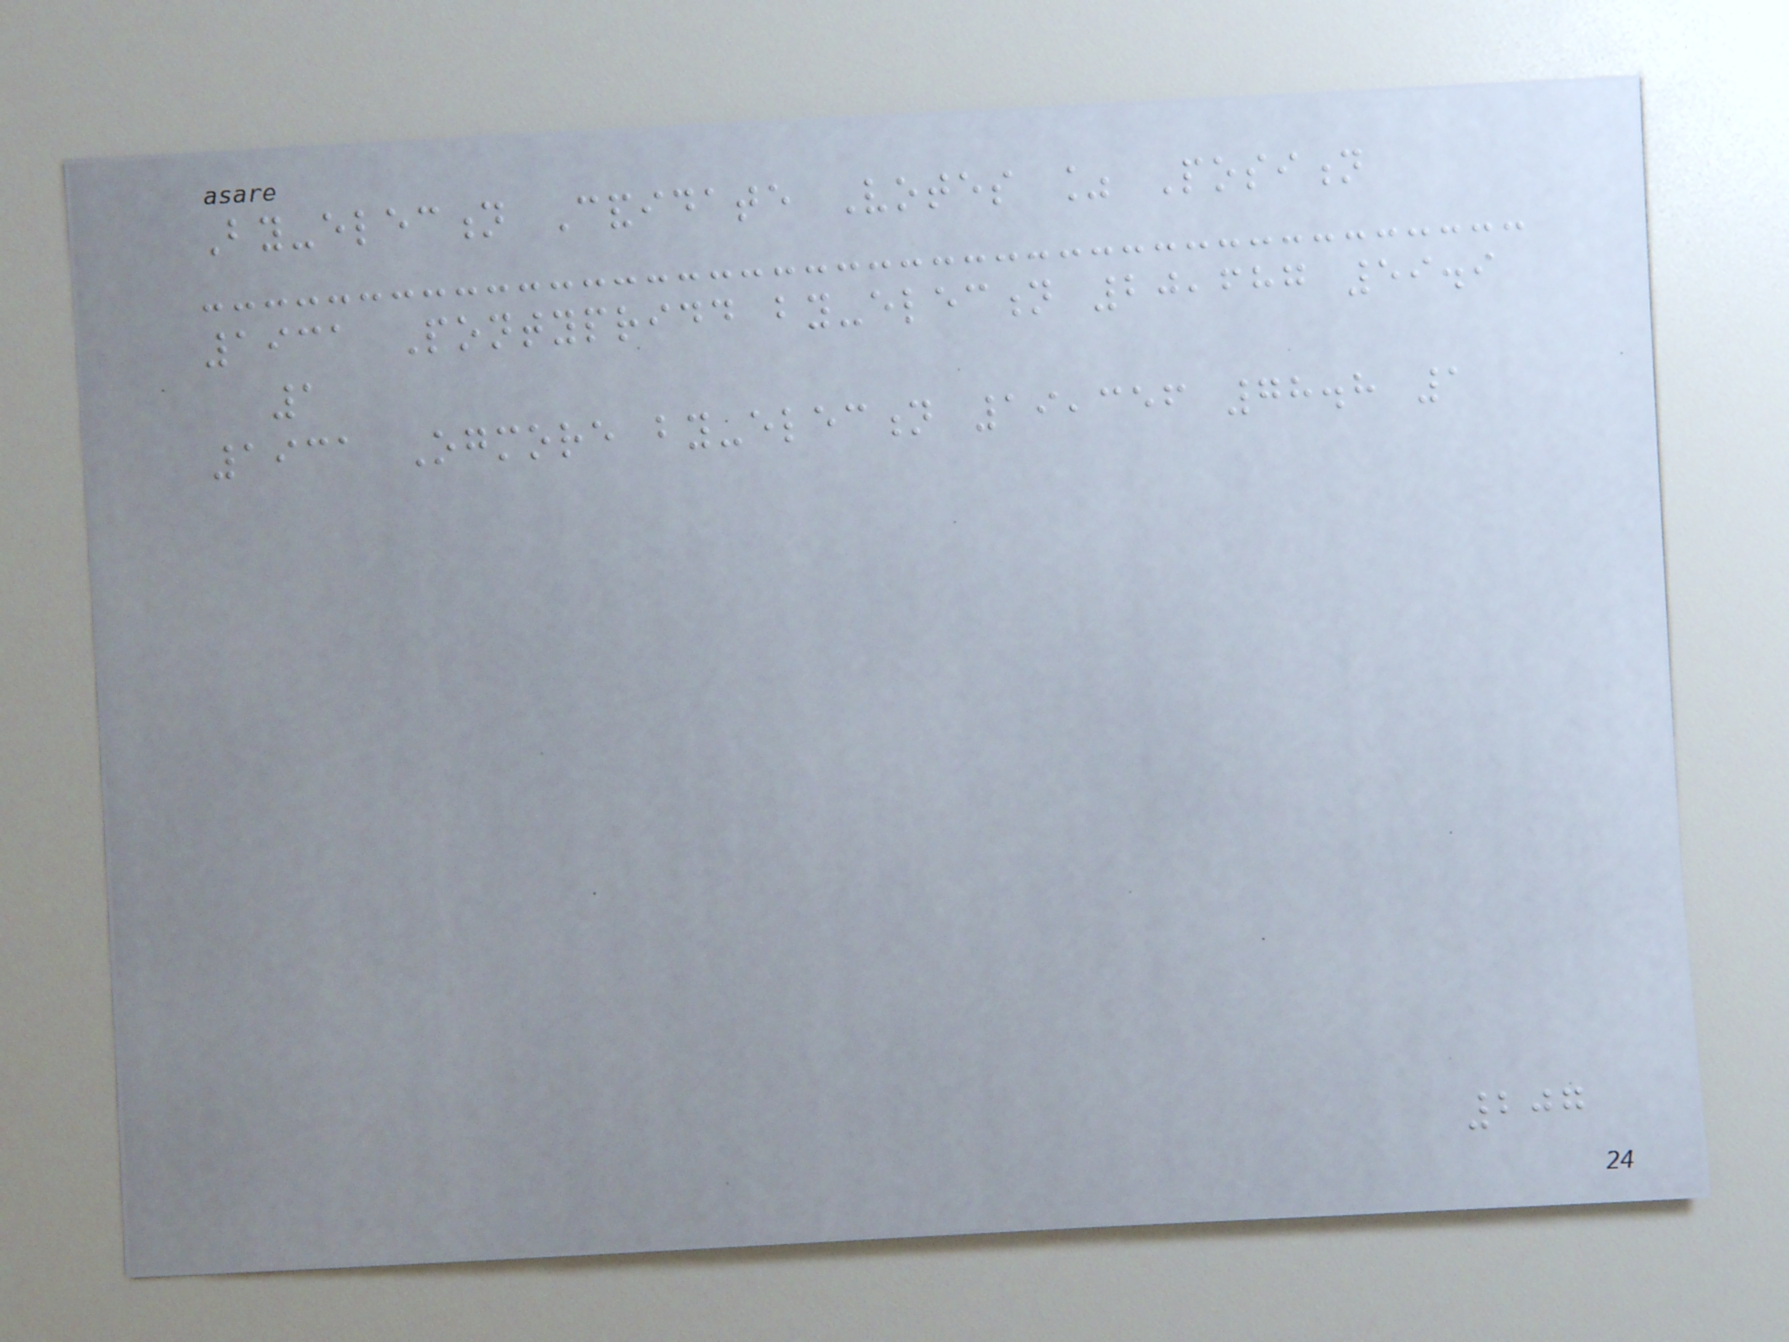By-election Candidate Votes % Position
1931 Pontypridd by-election 20,687 59.9
1
1931 Ogmore by-election 19,356 78.8 1
207
